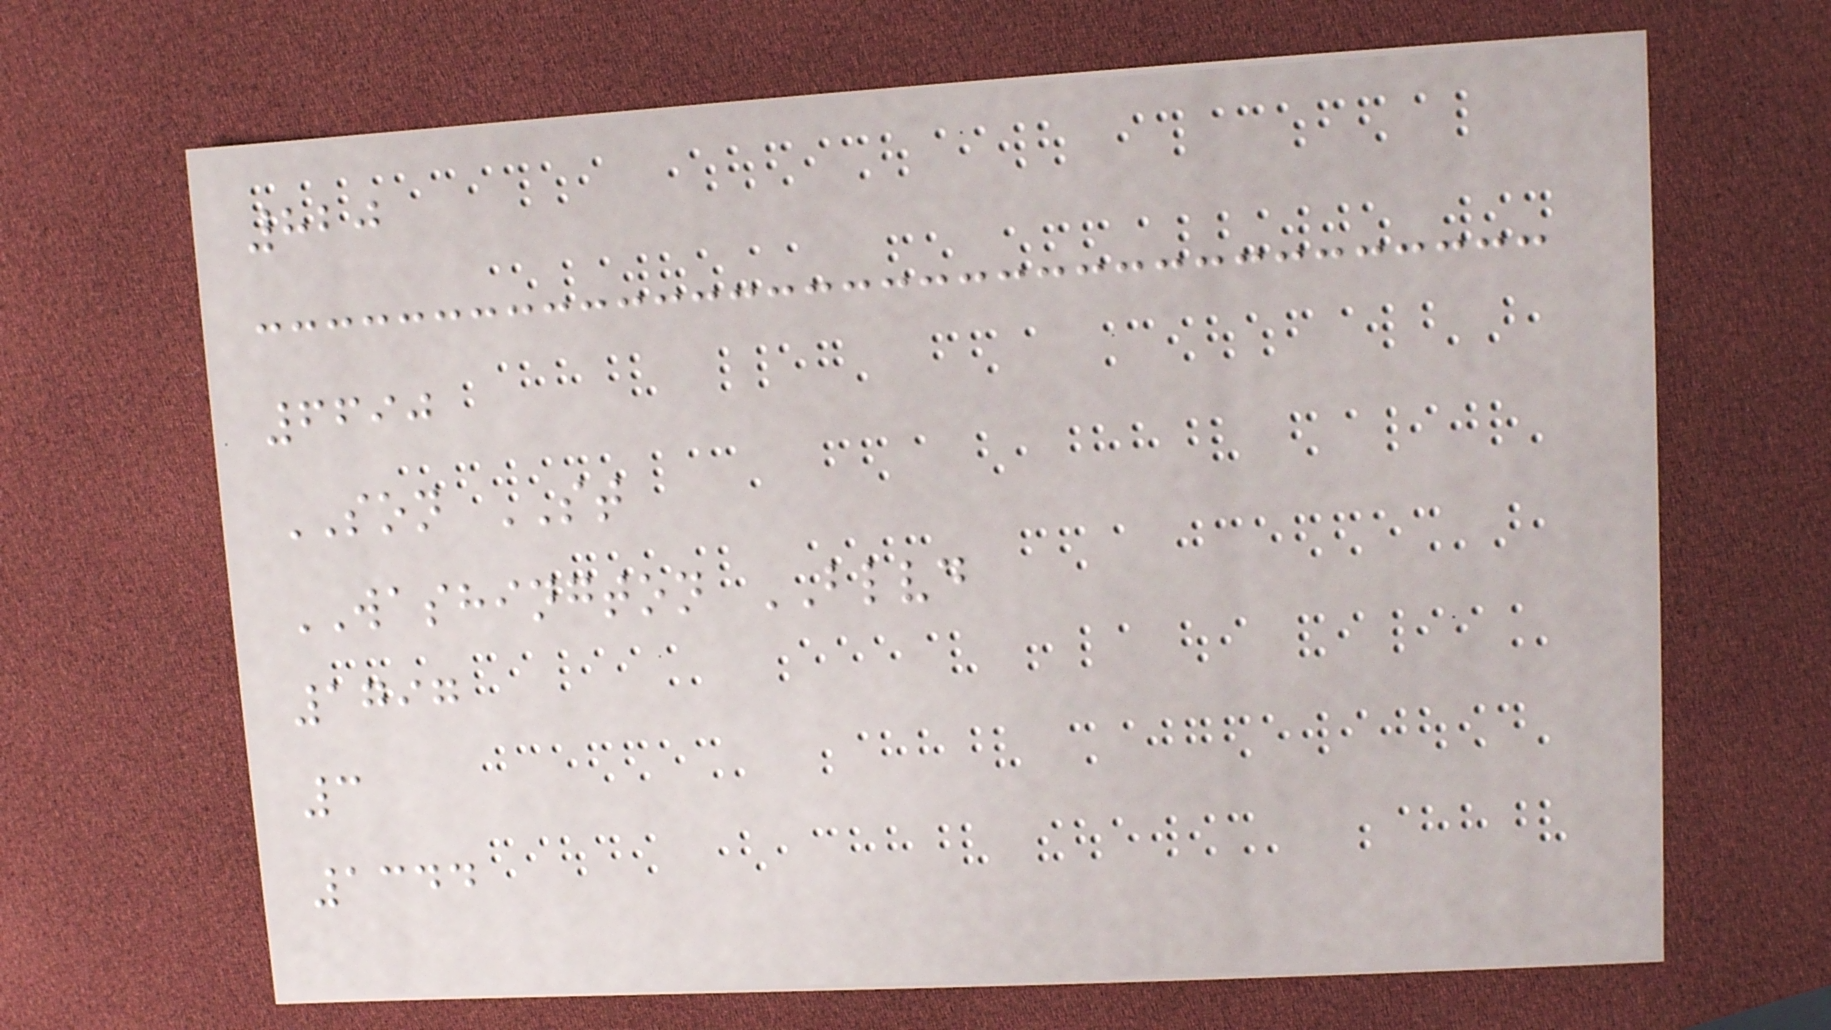820
6690
SON ST
WASHINGTON BLVD
1797
3
1344
